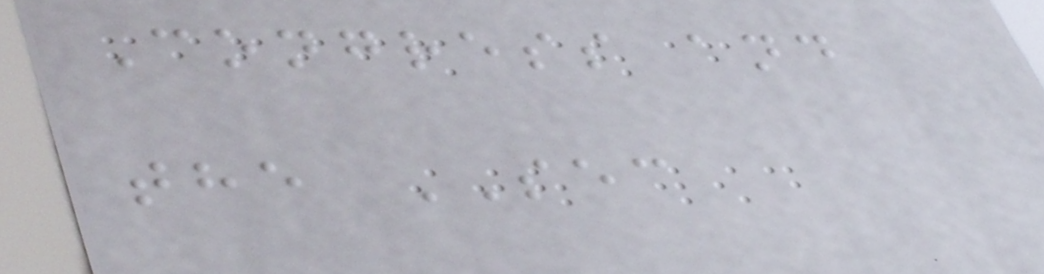Congress and
the SEC
